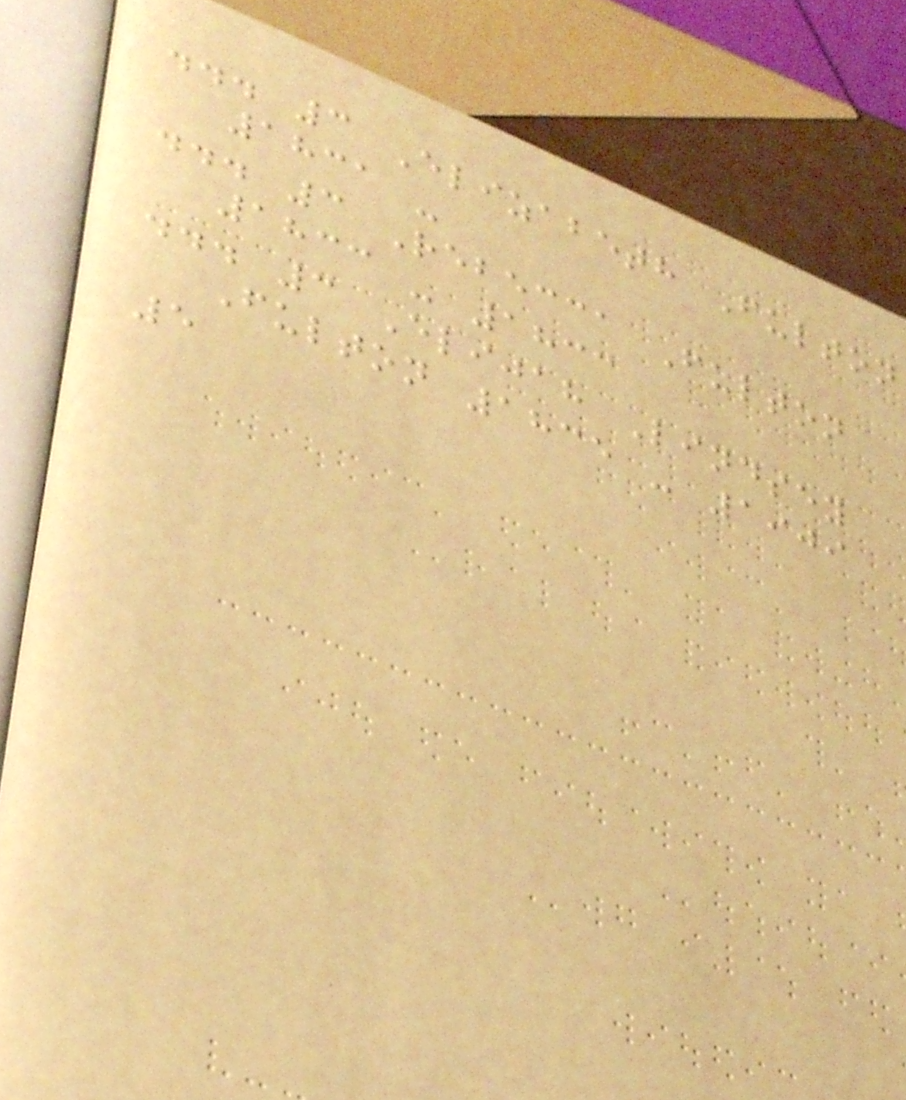... 3 Elizabeth Fulton
1831 -
... 3 Rebecca Fulton
1833 - 1833
... 3 Elijah Lindsey
Fulton 1835 - 1909
5
